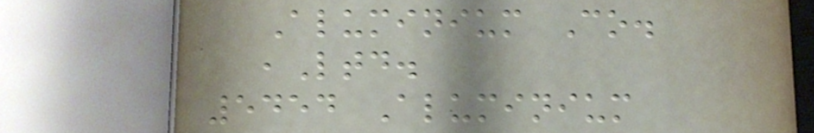Aluminium Co.
,Ltd.
5454 Aluminium
